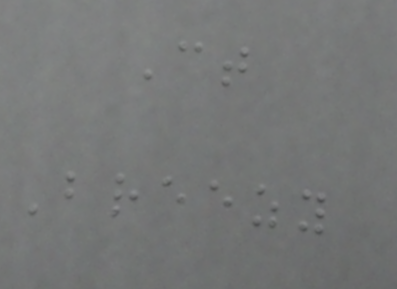Ct
Breezy
